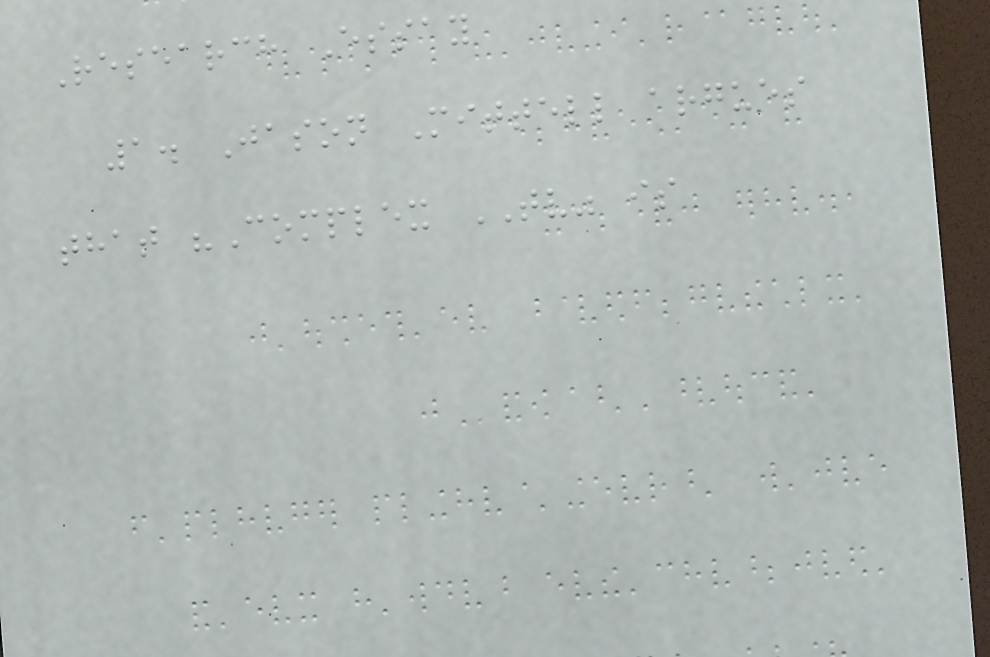Research Essay
1. Jason Mittell argues
that "Complex TV" is
